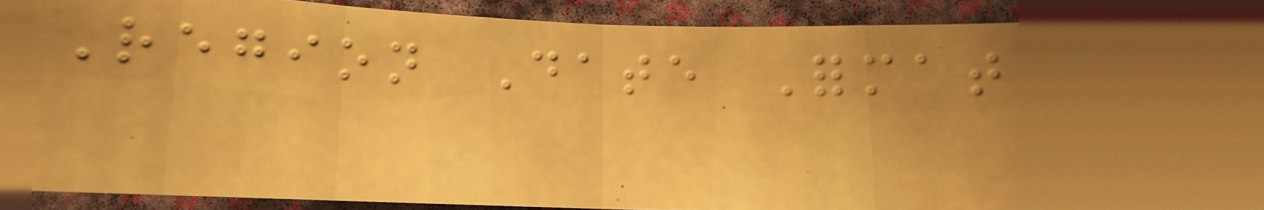Region Date Format
